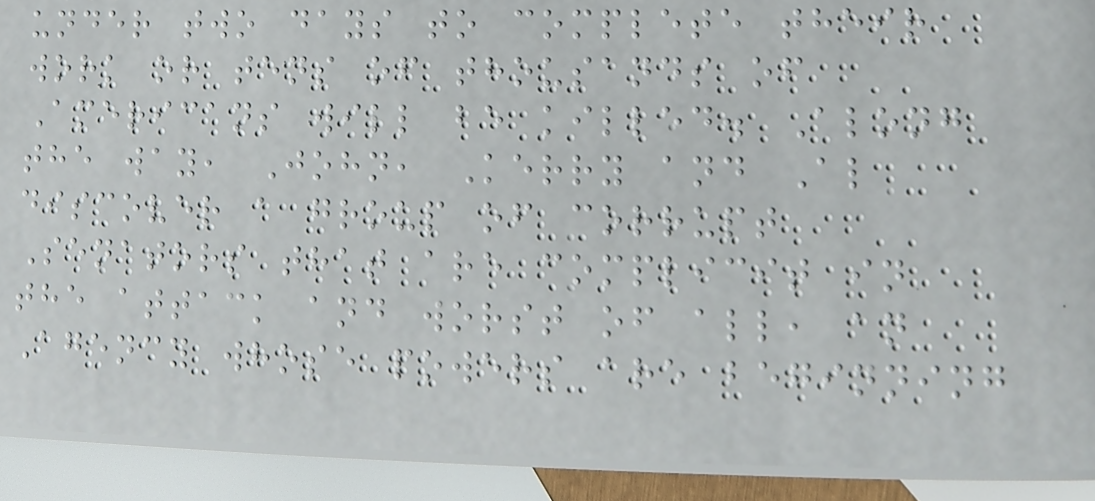under two days to complete their
work or tens of thousands of
Americans will be killed. Along
the way, John, Kerry and Al
discover a group of corrupt
Senators that are complicit in
the attack and worst of all, an
Agency whose powers are beginning
